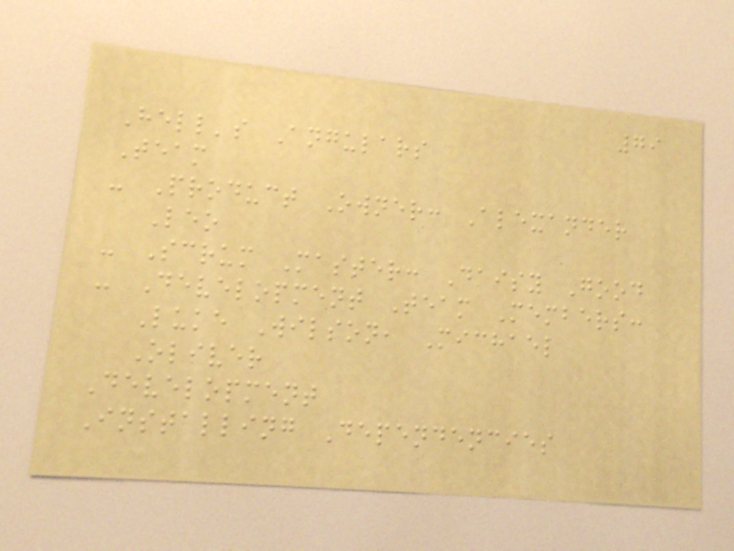79
Hell's Angulars
Team
- Product Owner: Alexander
Leo
- Scrum Master: Daisy Good
- Development Team Members:
Luke Wilson, Michael
Oliver
Development
Installing Dependencies
